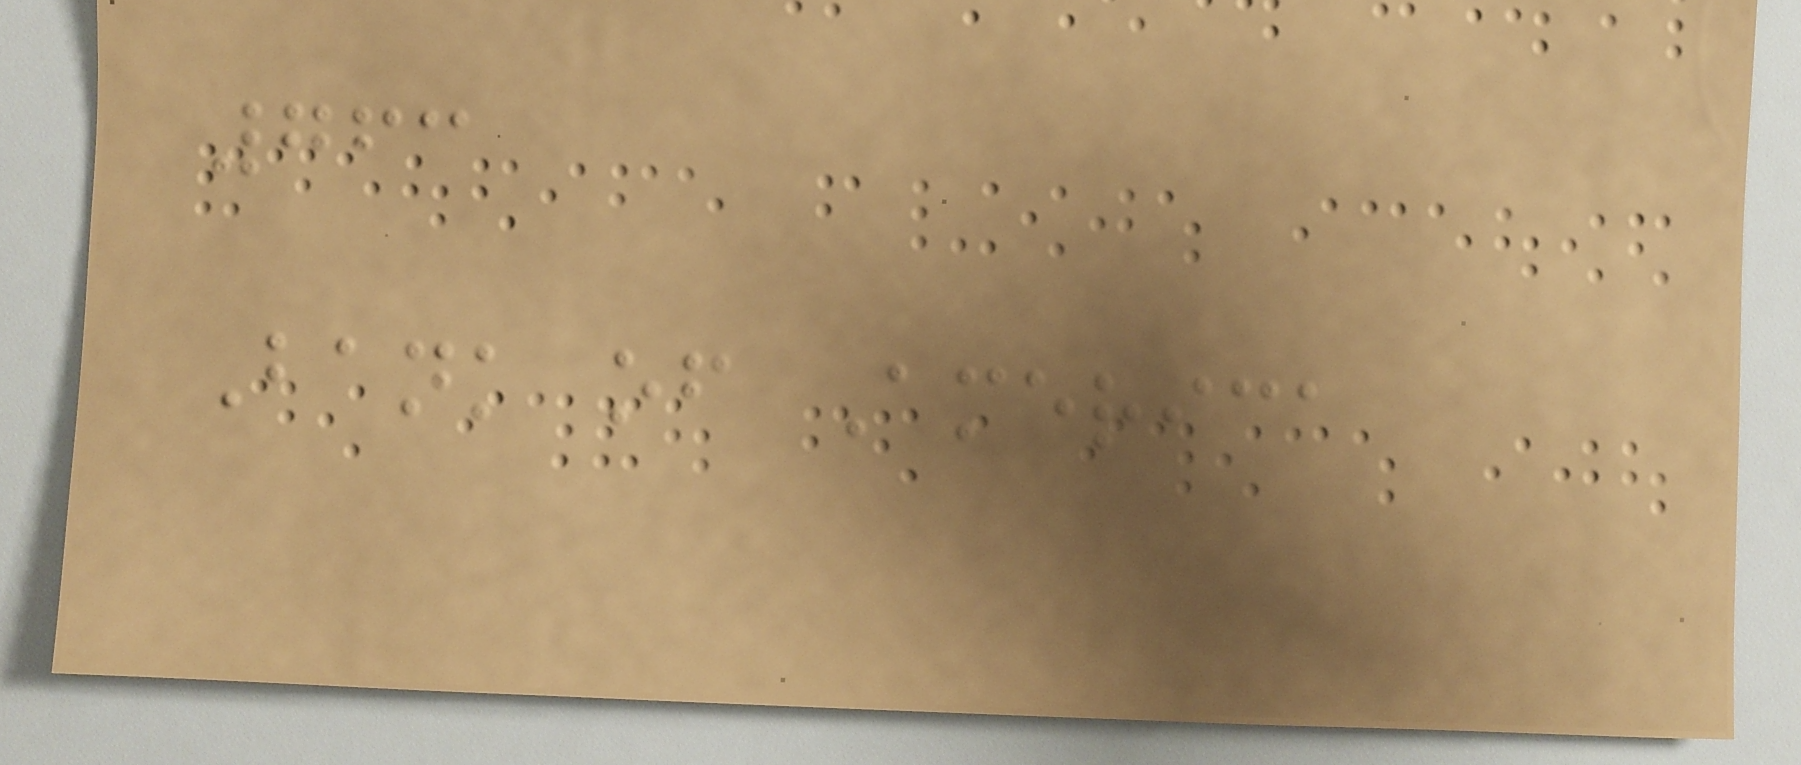763
Bank of America
